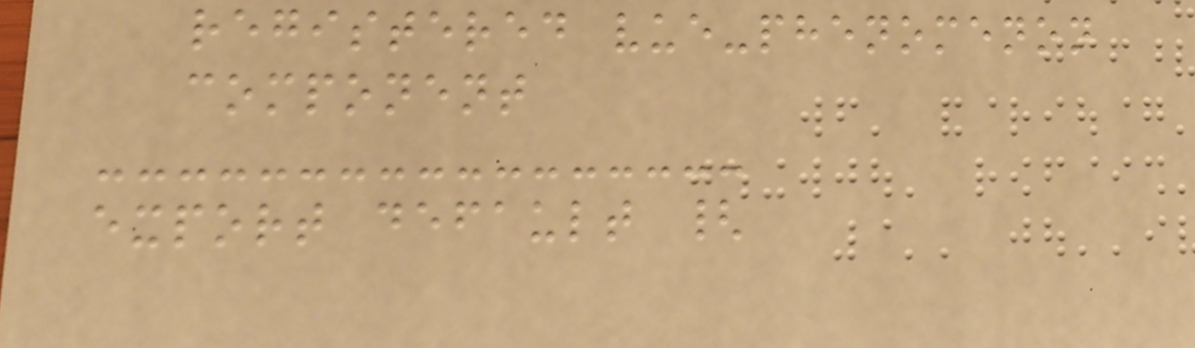registered vue-phenomenon
component
export default {
